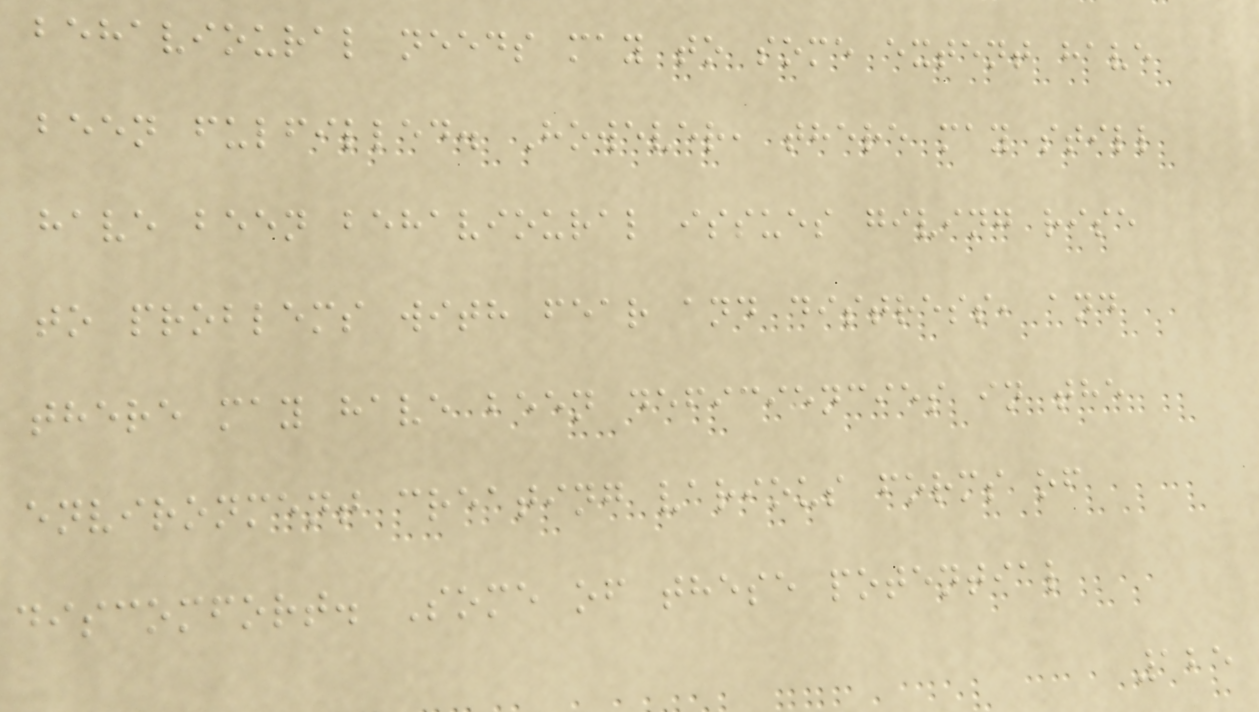behavioural needs may to some extent have
been fulfilled. However, there may still
have been behavioural issues giving rise
to problems with fear and distress, and
there may have been deficiencies in the
environment creating various forms of
discomfort. Some of these potential
125
